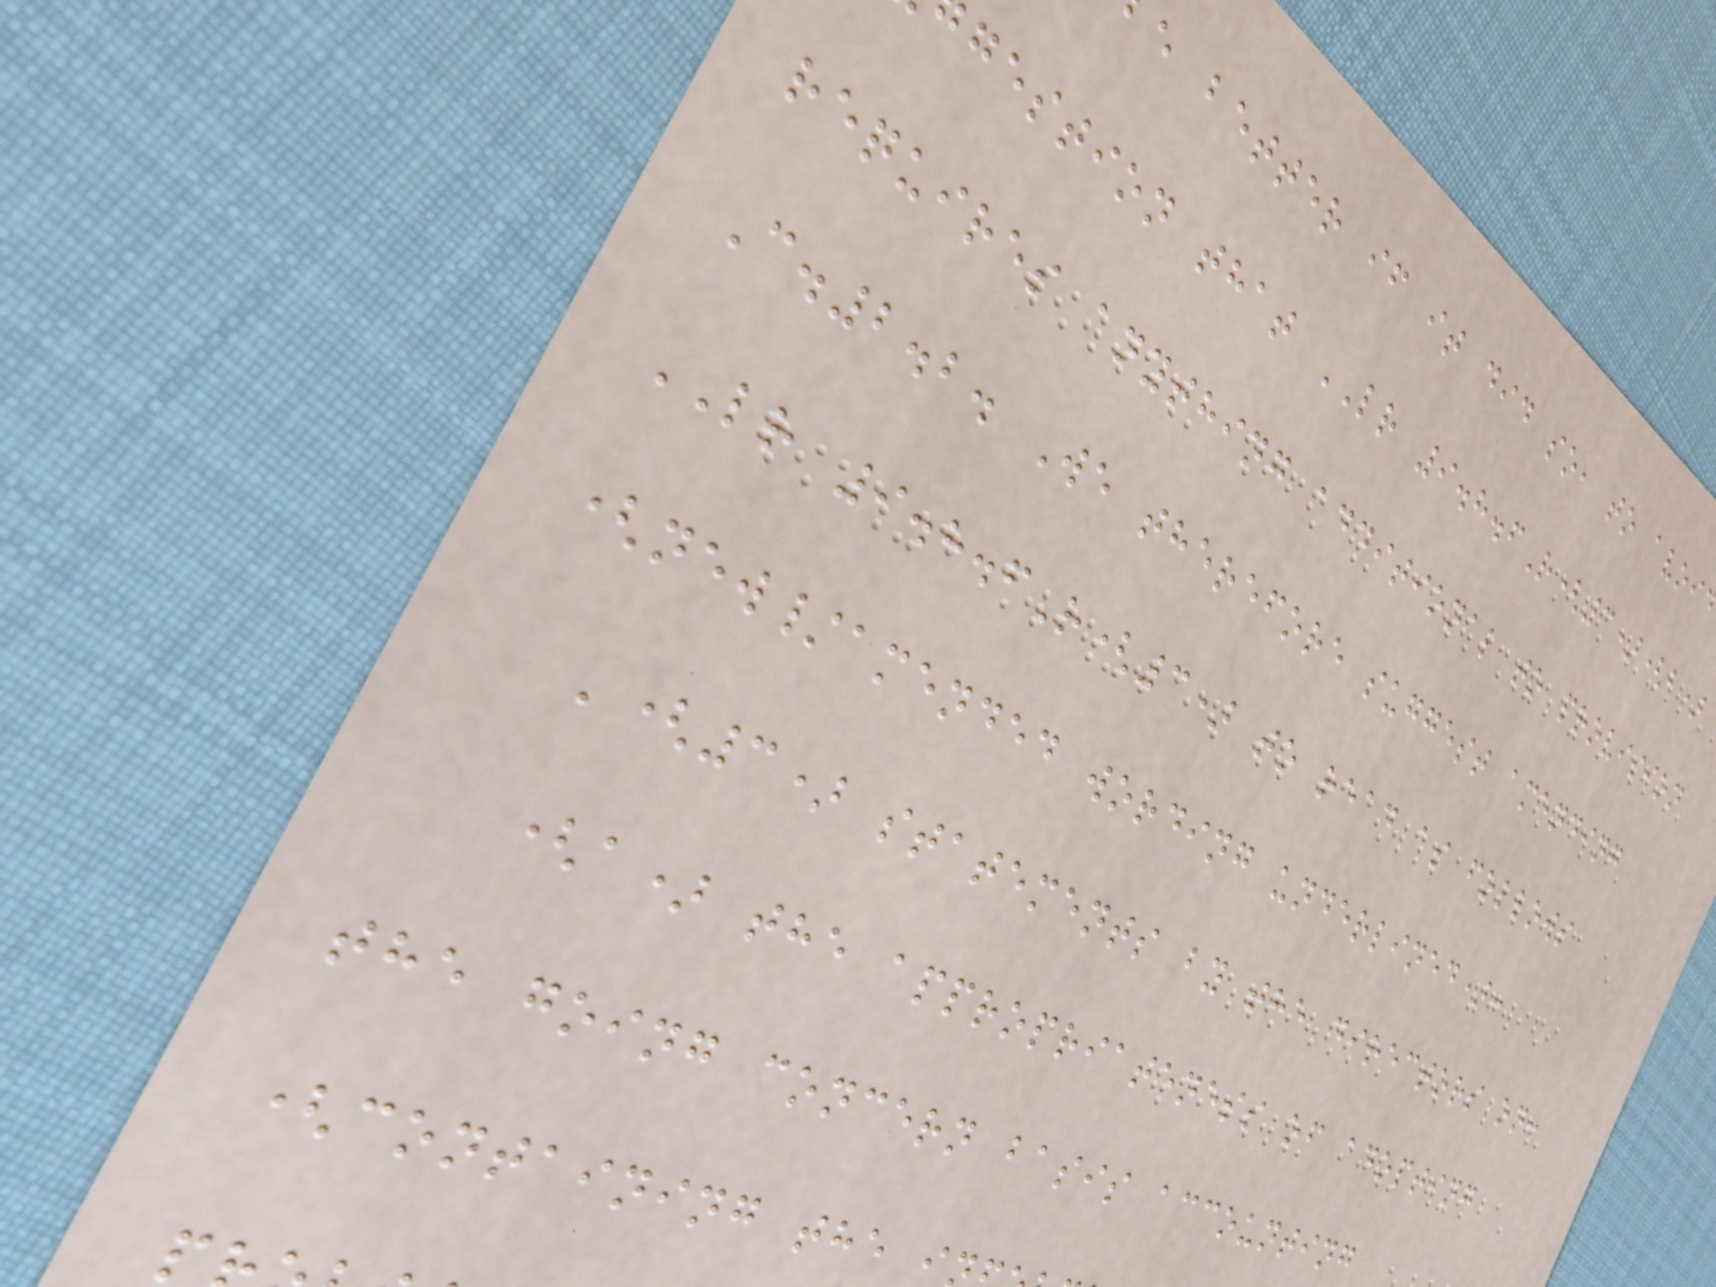e better if it did so, to avoi
gestion that LR 9.8.6R(3)(b)
requires anything additional to provision
C.2.2. We therefore suggest amending
LR 9.8.6R(3) to read as follows
(new/amended wording underlined):
'(3) statements by the directors on:
(a) the appropriateness of adopting
the going concern basis accounting
(containing the i
